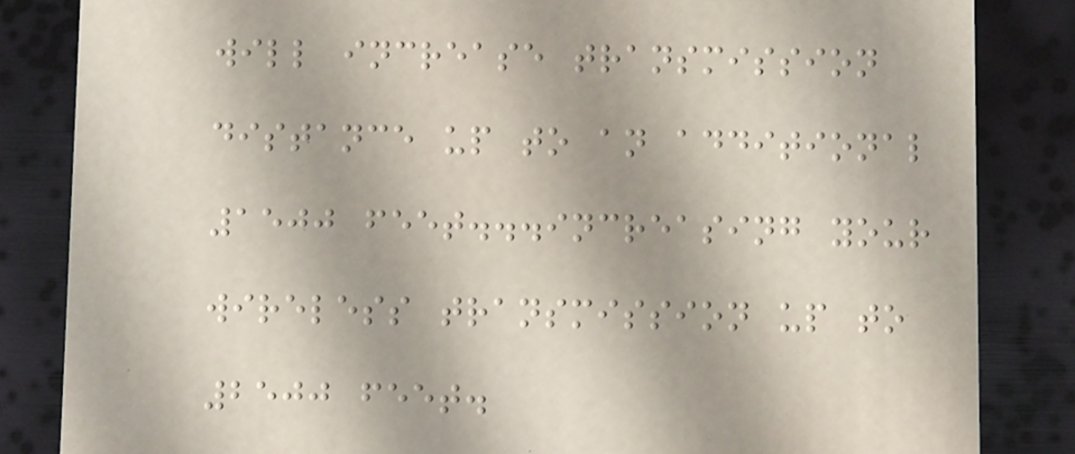will increase transmission
distance up to an additional
1500 feet...increasing your
wireless transmission up to
2500 feet.
